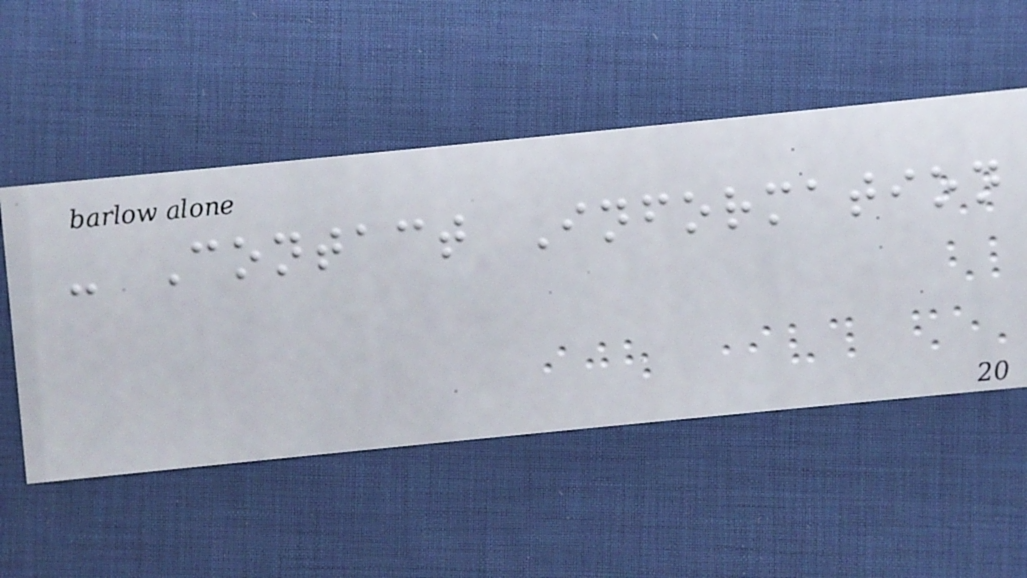- Contact Information
